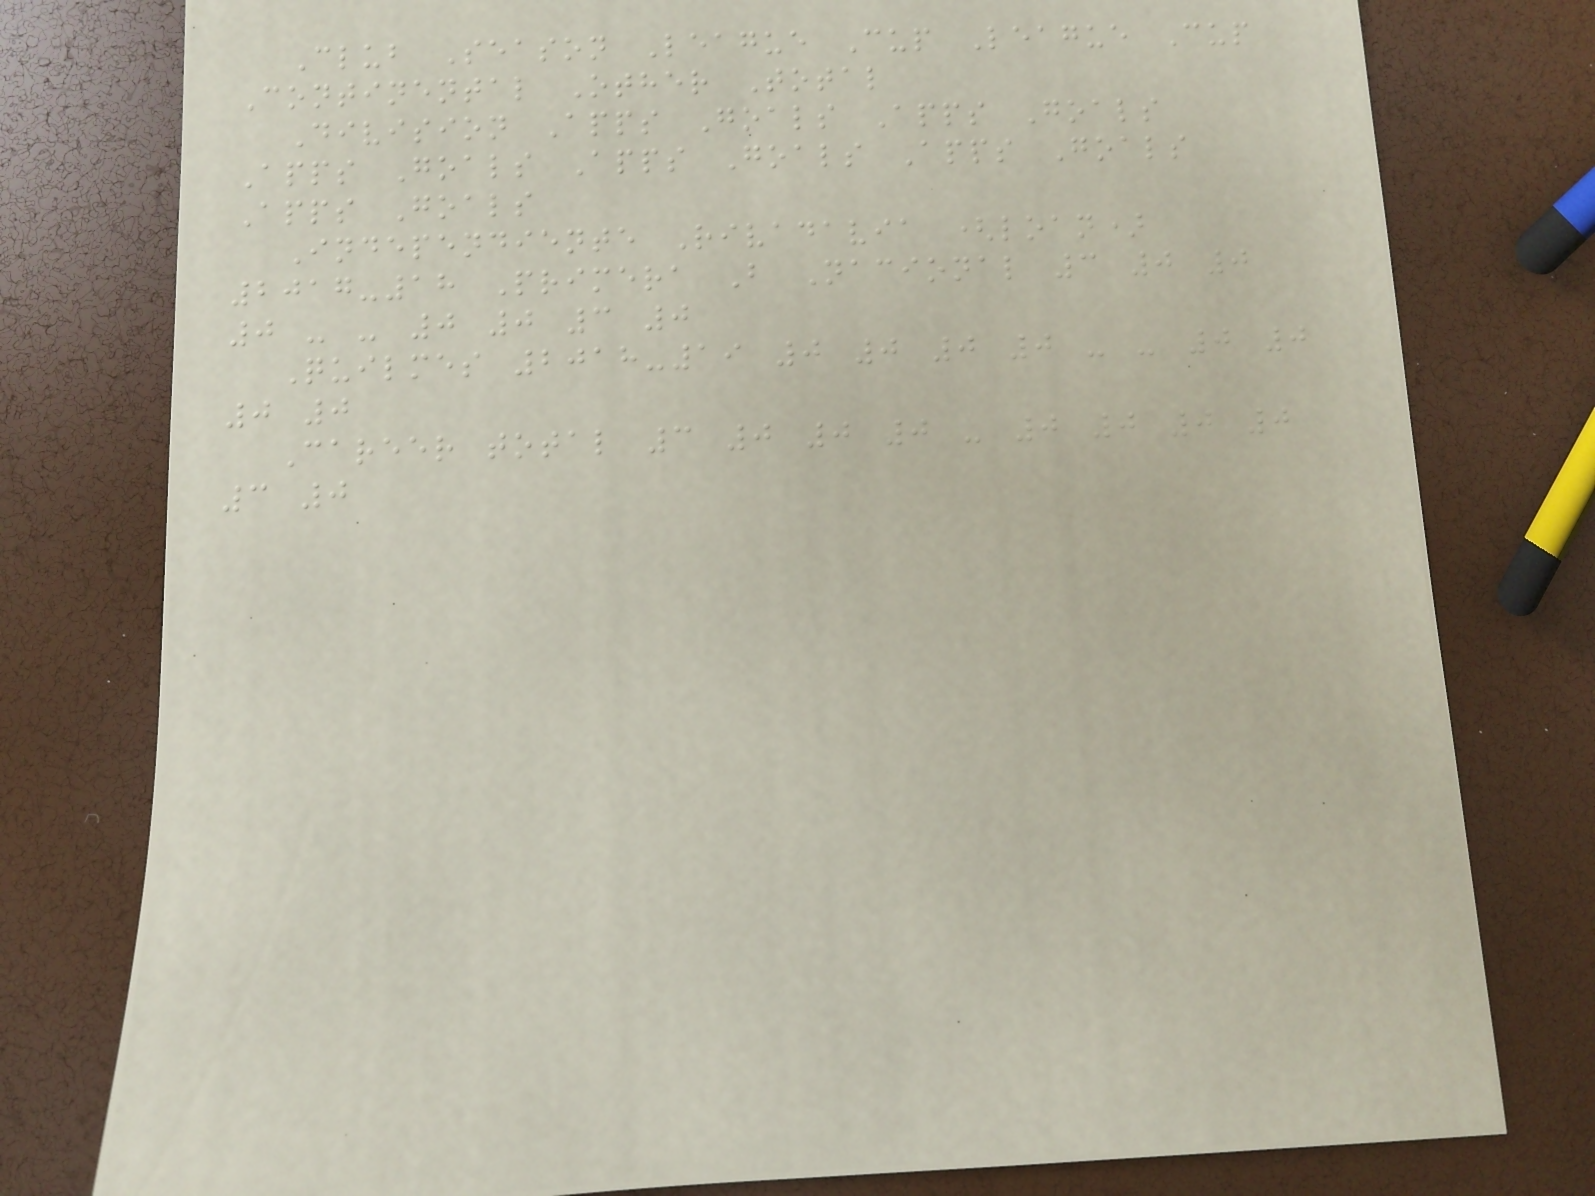Club Season League Cup League Cup
Continental Other Total
Division Apps Goals Apps Goals
Apps Goals Apps Goals Apps Goals
Apps Goals
Independiente Rivadavia (loan)
2017-18 Primera B Nacional 3 0 0
0 - - 0 0 3 0
Quilmes 2018-19 0 0 0 0 - - 0 0
0 0
Career total 3 0 0 0 - 0 0 0 0
3 0
